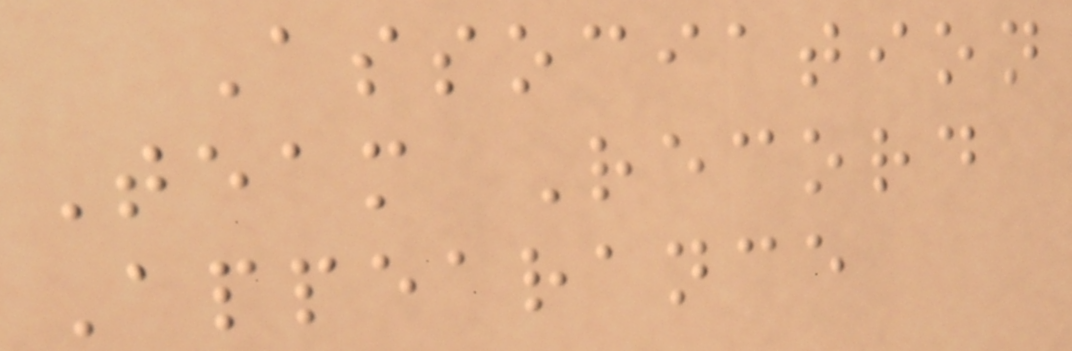Association
Team Record
Appearance
